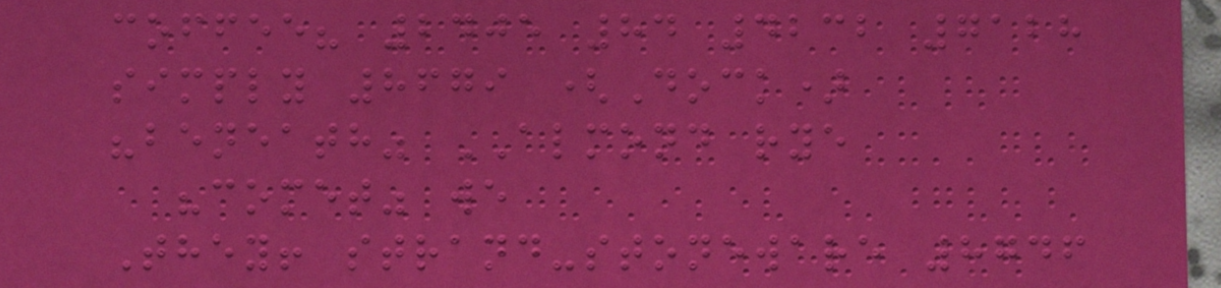coffee? 2405 84 4232 7128
simply 8679 (Dock)
"beneath" ALMOND rye
"comet" we
They! strand-stoneware 8746
